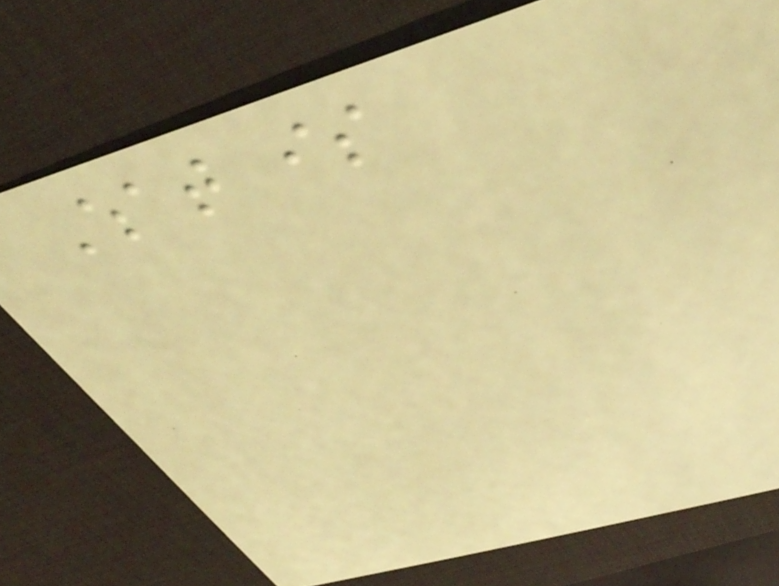What is
